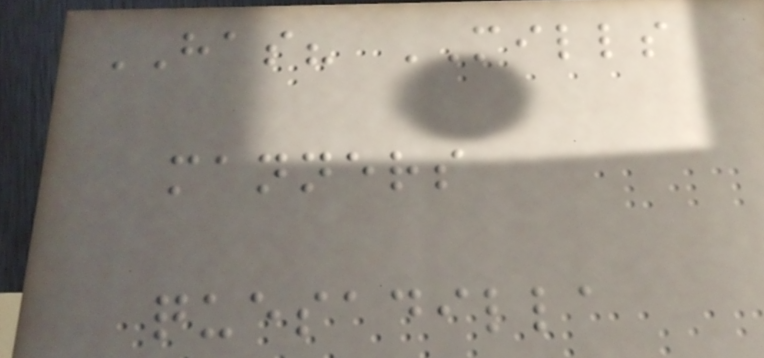HAS? MILLS
manners
quesadilla
